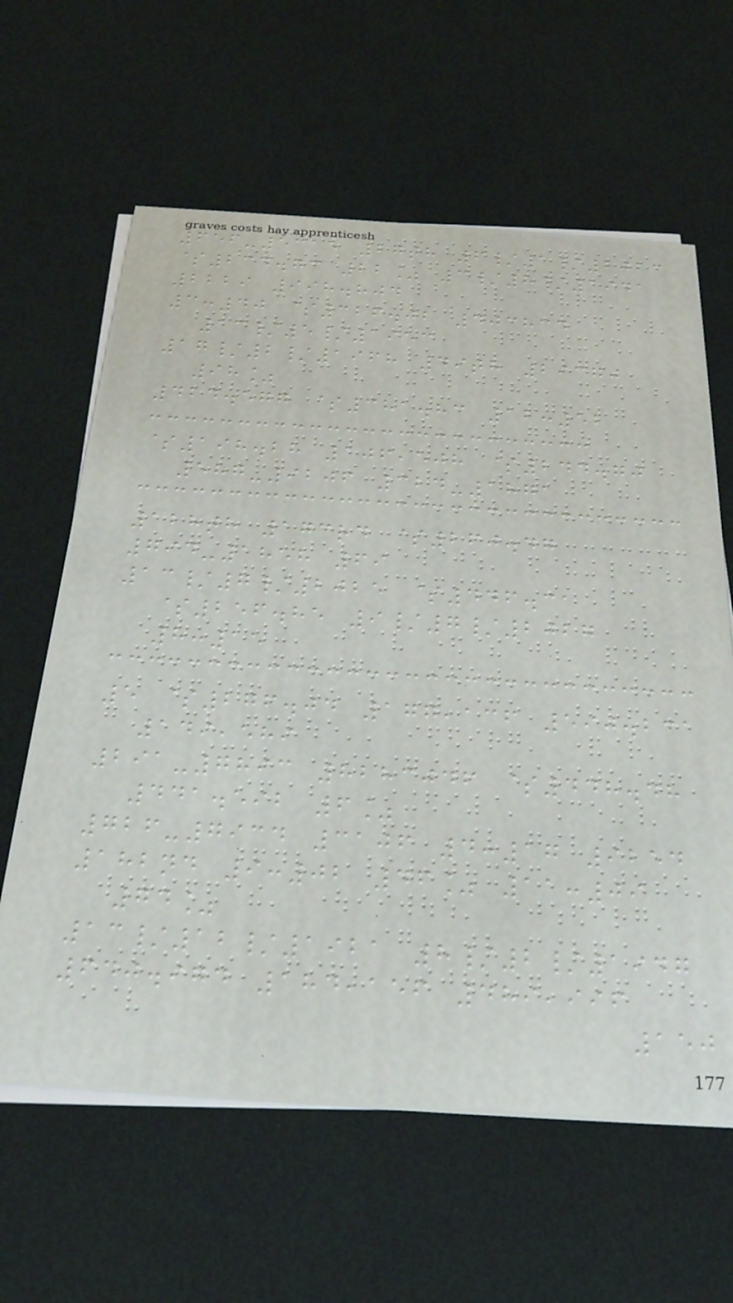656-5315 27th 6/1/2023
$234.73 22% 3/8/1941
2229 998.804
3:40 $326.02 403834
13/5/1953
17/2/1968 49th 29370
98%
424.577 $381.83 12:52
$198.28 106,508 $244.70
587-9206 324-1871
128th 173rd $260.47
794-1858 69
13/7/2025 $446.31
$256.85 9/7/2027
8:15
5 $276.04 177,136 590.231
149,589
291-7893 8283046 $448.48
441.592 6%
726-7934 3106 4:17 9254
182nd 9:02 46% 11:09
74%
13/12/1921 8/2/1947
640.974 184,156 489,996
150
